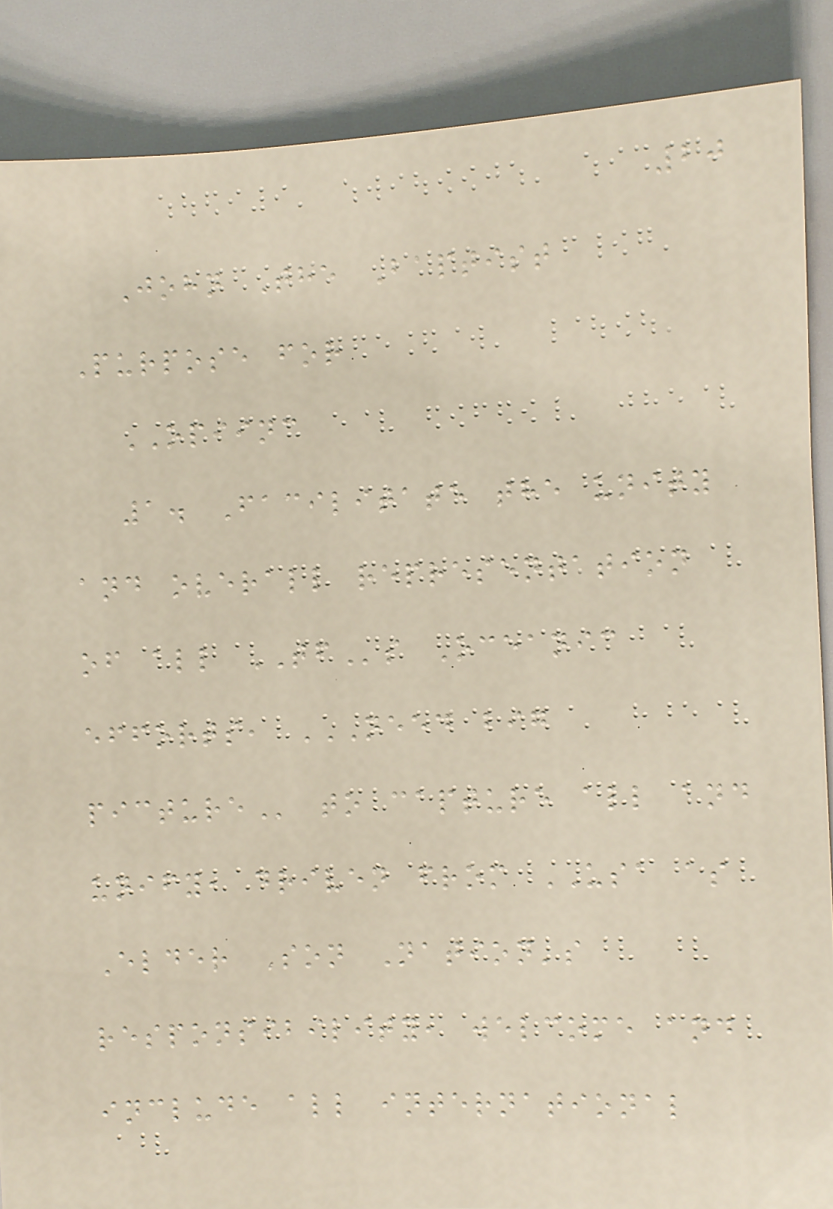20
John The Baptist
Purpose for
OPIINC
1. Facilitate the unity
and overall representation
of all TFs Oceanic
efforts, NEED BIG
PICTURE to capture all and
unify, driven from USA as
Elder Son Nation's
responsibility, welcome and
include all international
